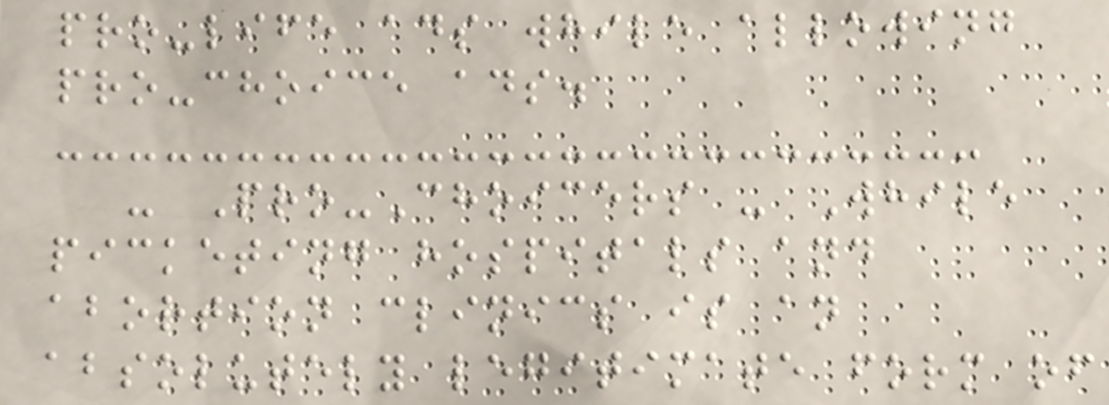pro-life ads while allowing
pro-choice ads.
- Pro-Choicers - While
picketing hospitals and
abortion clinics is an
absolutely legitimate form of
